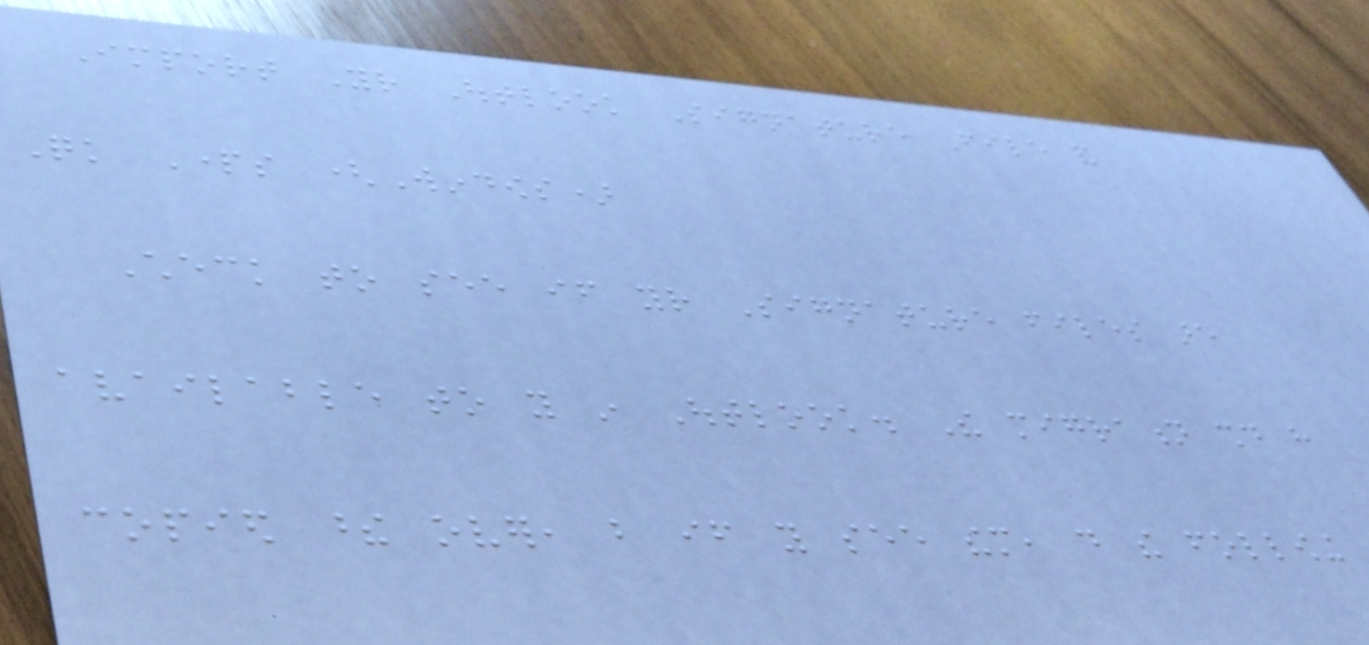Import Your Outlook Signature File and
Quick Parts (Windows)
Check to see if your Signature files are
available to you in Outlook. The migration should have
copied these over, but if you see them, do the following
